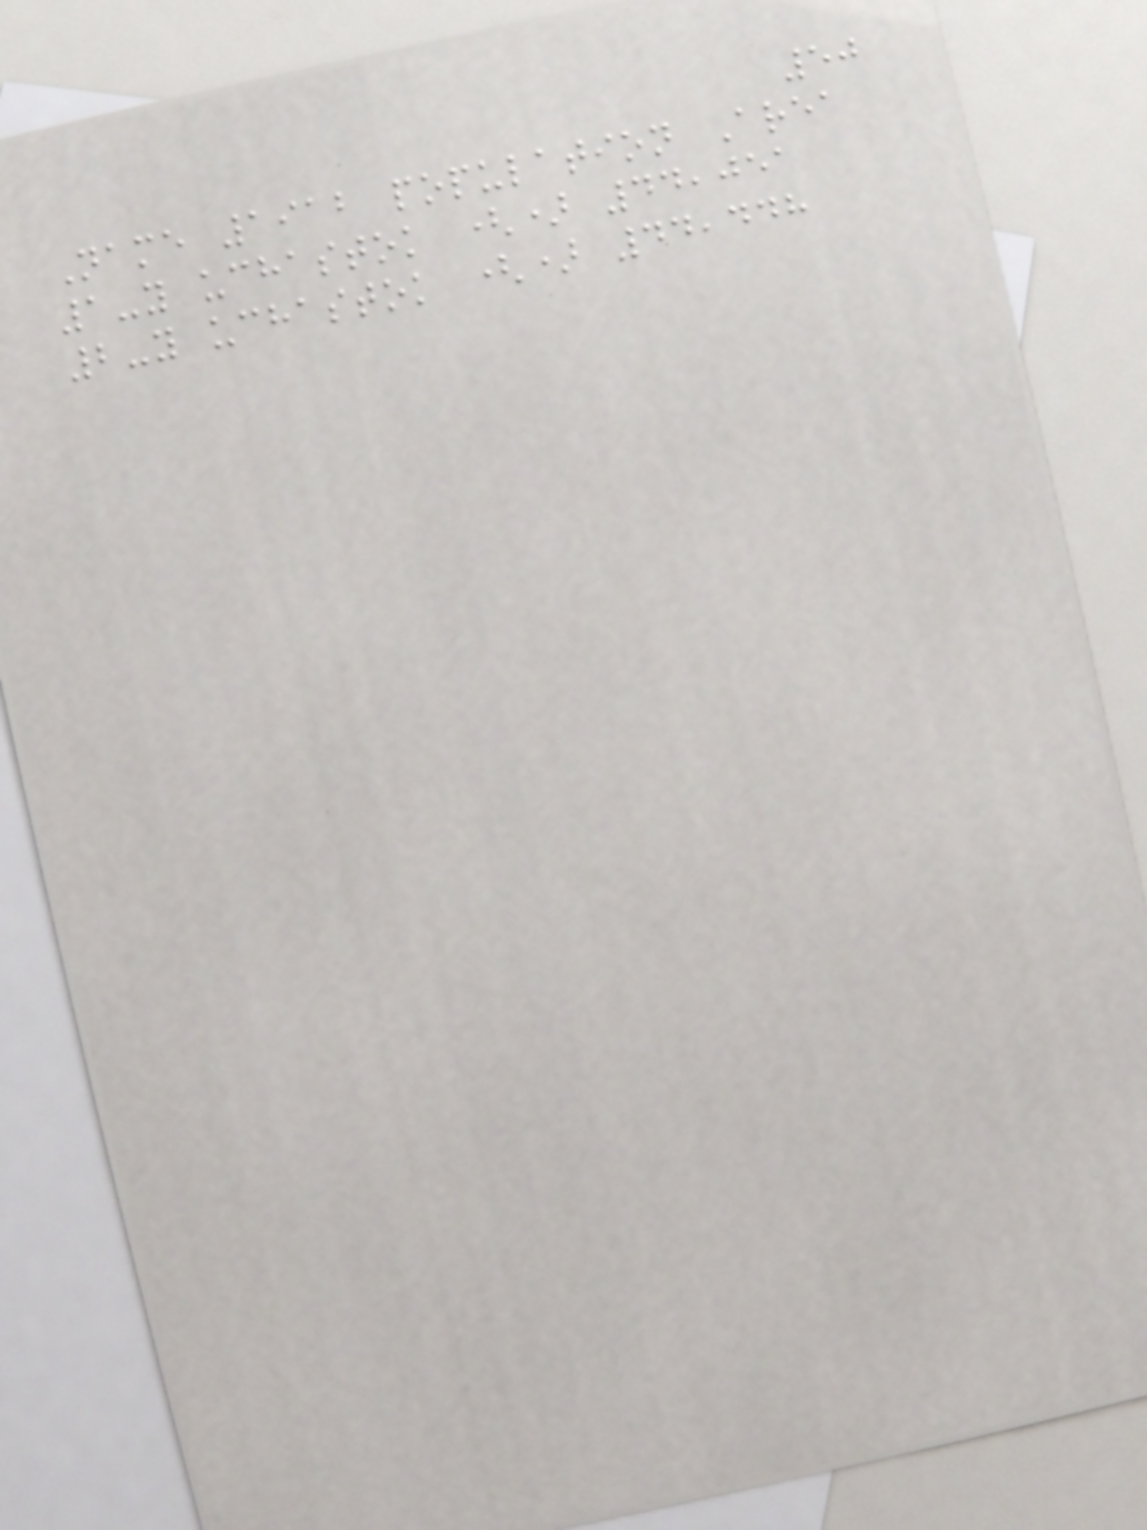50
Name 1912 population Area
1-y uchastok () 44,051
2-y uchastok () 44,448
